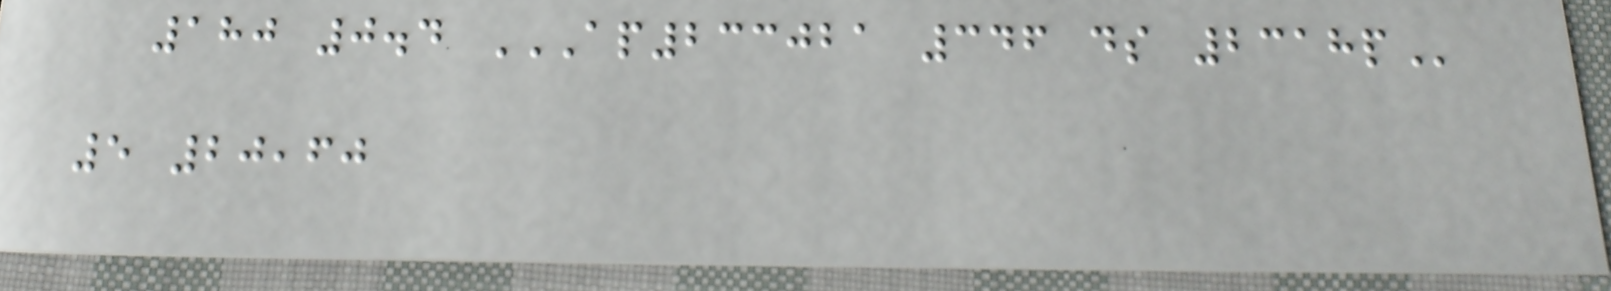180 0.4 AP233021 346 DS 2318P
5 20,60
